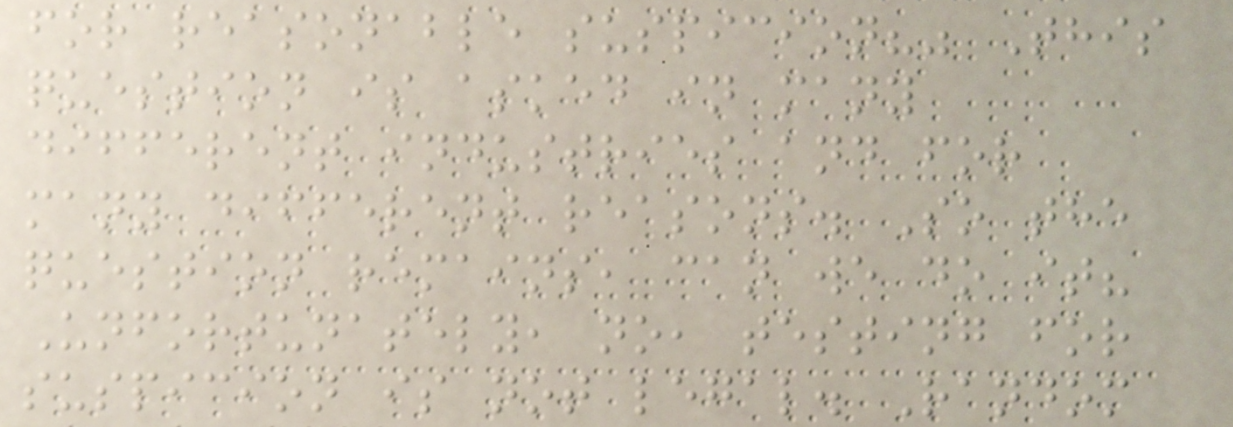for reasonable suspicion?" This
question is asked in many
different industries and for
many different reasons. So the
question remains, can we do it?
Unfortunately, no, testing for
suspicion is not legal. Random
